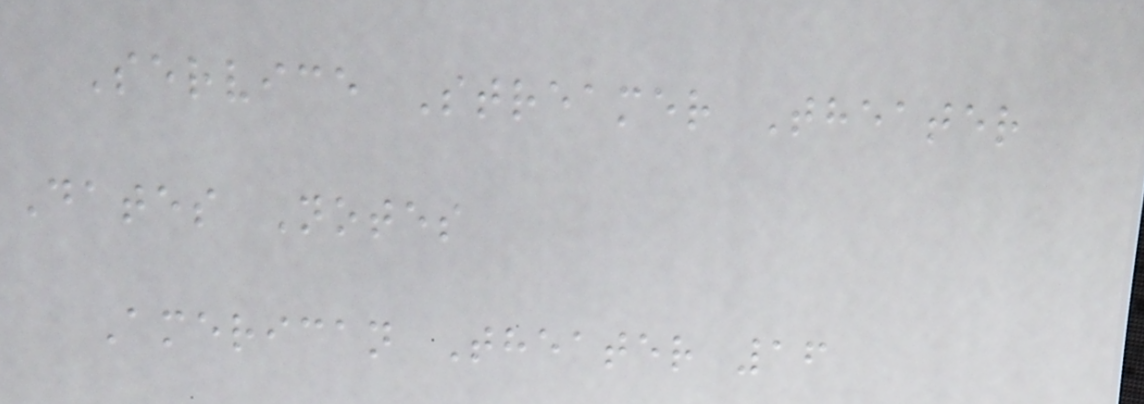Service Streamer Theater
Dates Notes
American Theater 16
